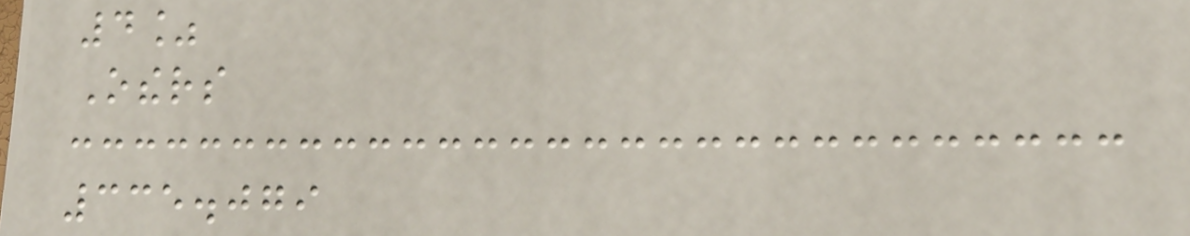4%
Others
335.079
